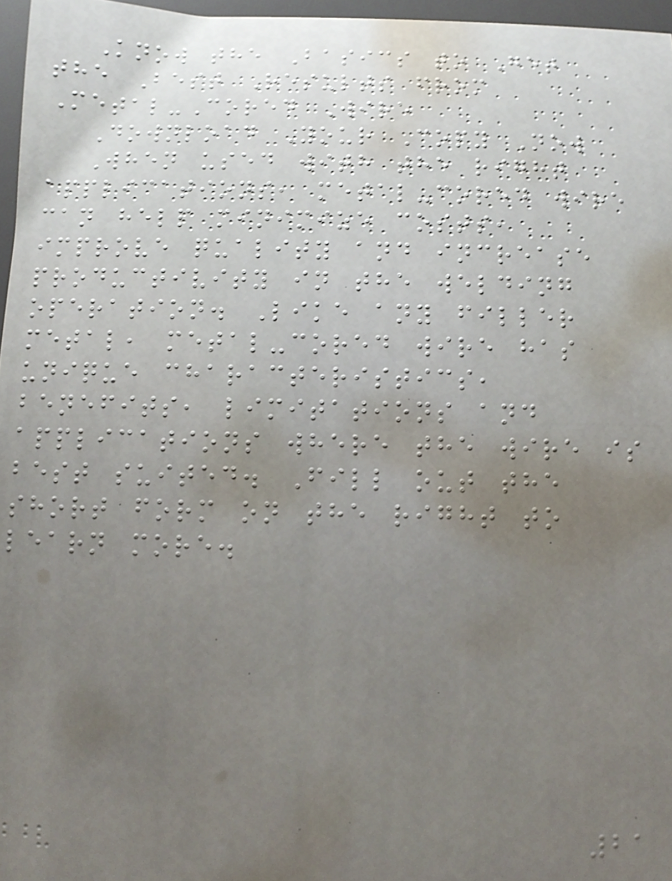Know the Basics to Get
the Best Results from
Metal-Cored Wire
Download Your Copy Now
When used with the right
applications, metal-cored wire
can help minimize costs,
improve quality and increase
productivity in the welding
operation. Like any filler
metal, metal-cored wire has
unique characteristics,
benefits, limitations and
applications where the wire is
best suited. Fill out the
short form on the right to
learn more.
21
